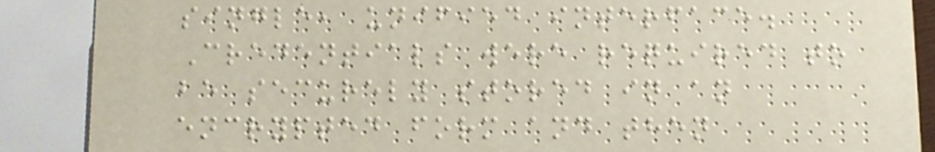single, unified interface.
Credentials were required to
be securely stored in an
encrypted form and then
